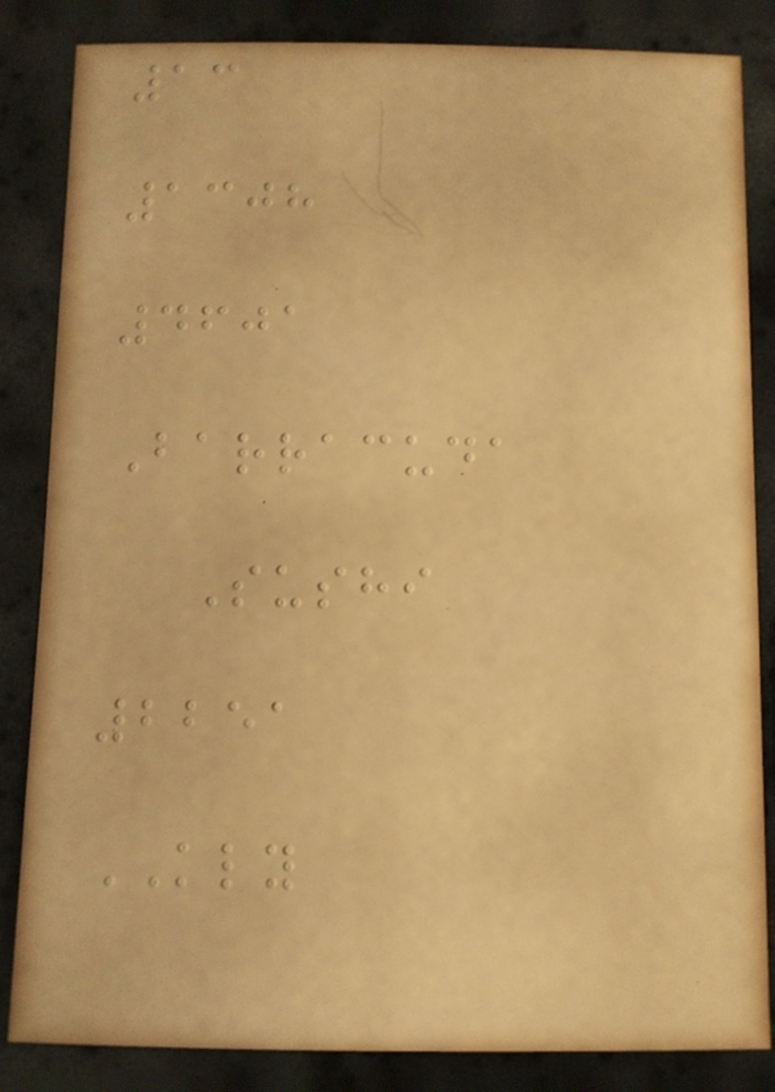13
1308
4601
Barracuda
Sushi
2251
KLY
